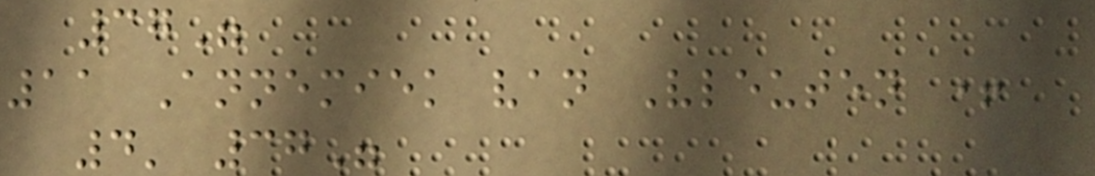37"
11 Annemiek van Vleuten +
4' 37"
